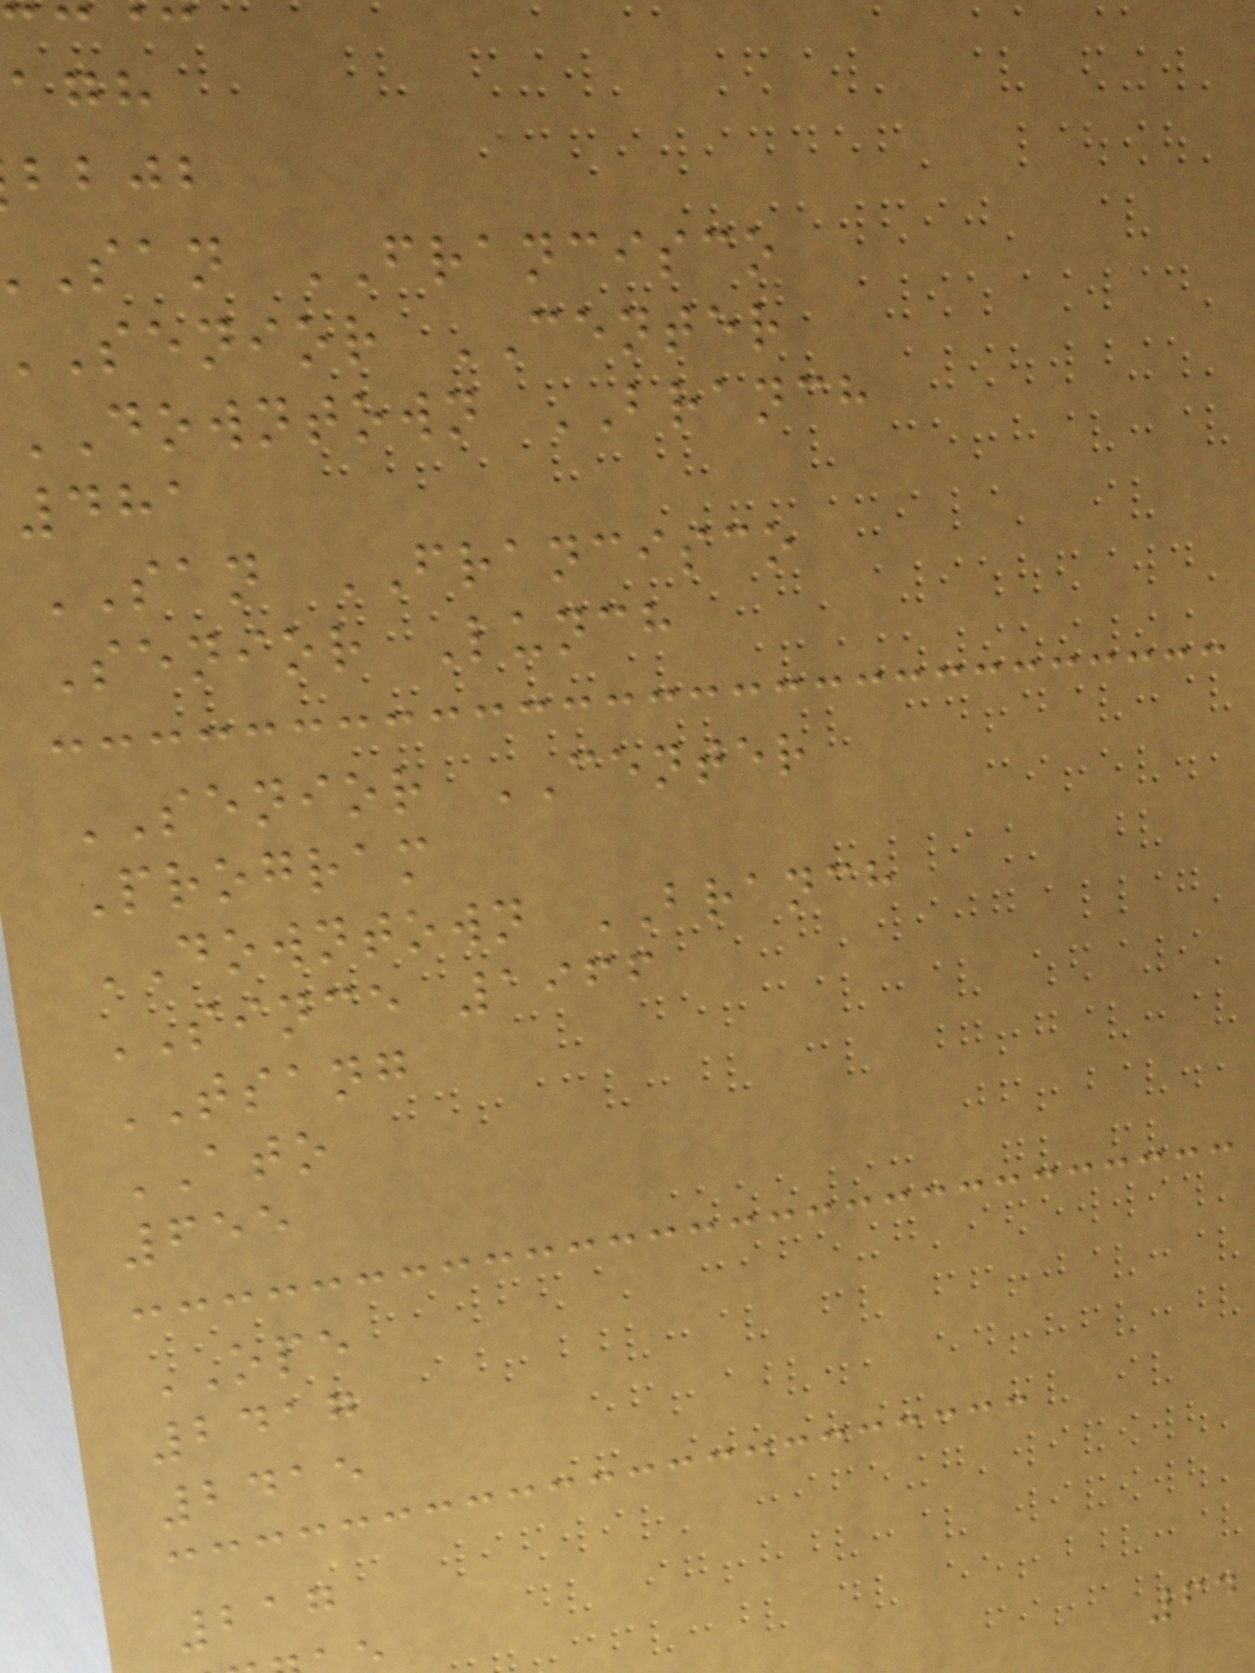bbjb
san FRANCISCO
senior CENTER
DOWNTOWN BRANCH
481
SAN FRANCISCO
Senior Lunch
SENIOR CENTER
Program
DOWNTOWN BRANCH
SINCE 1966
TSANG
ATO
655
OPE
2417
2415
217
64
